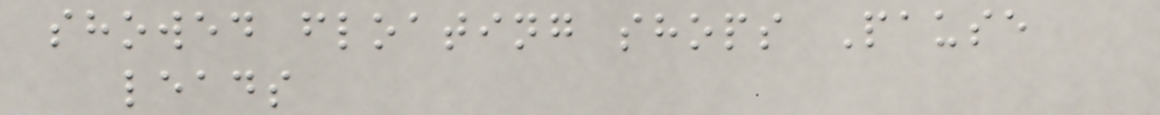showed floating shops Pause
leads
